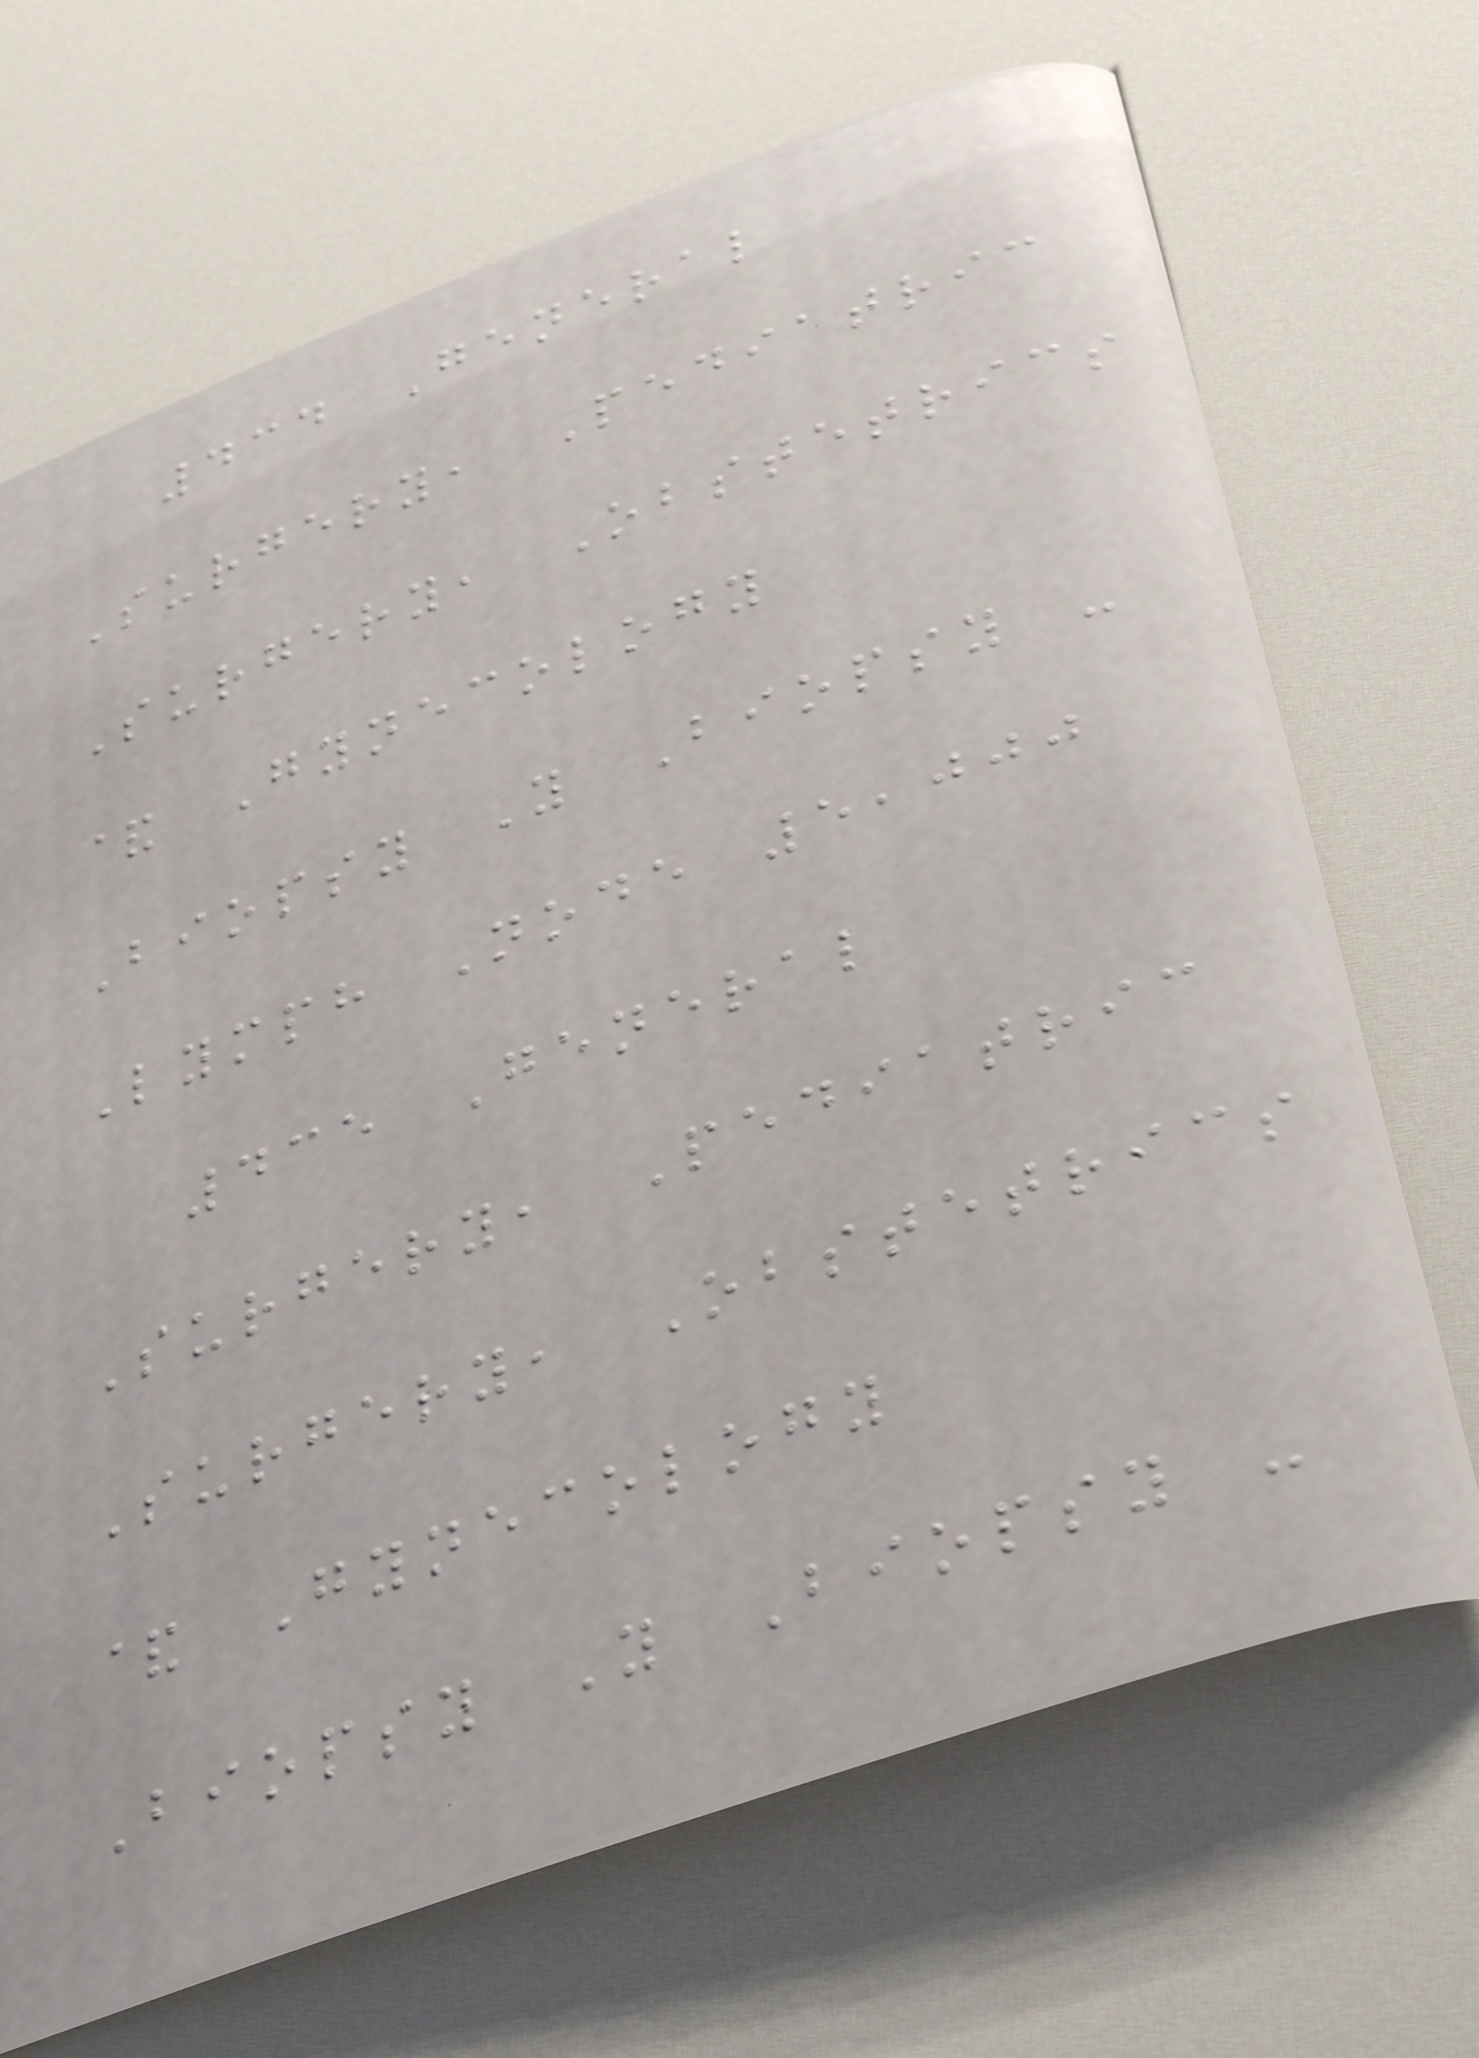434 General
Surgery, Pediatric
Surgery, Obstetrics
& Gynecology
Biopsy Y Biopsy -
Lymph Node 5,000
435 General
Surgery, Pediatric
Surgery, Obstetrics
& Gynecology
Biopsy Y Biopsy -
